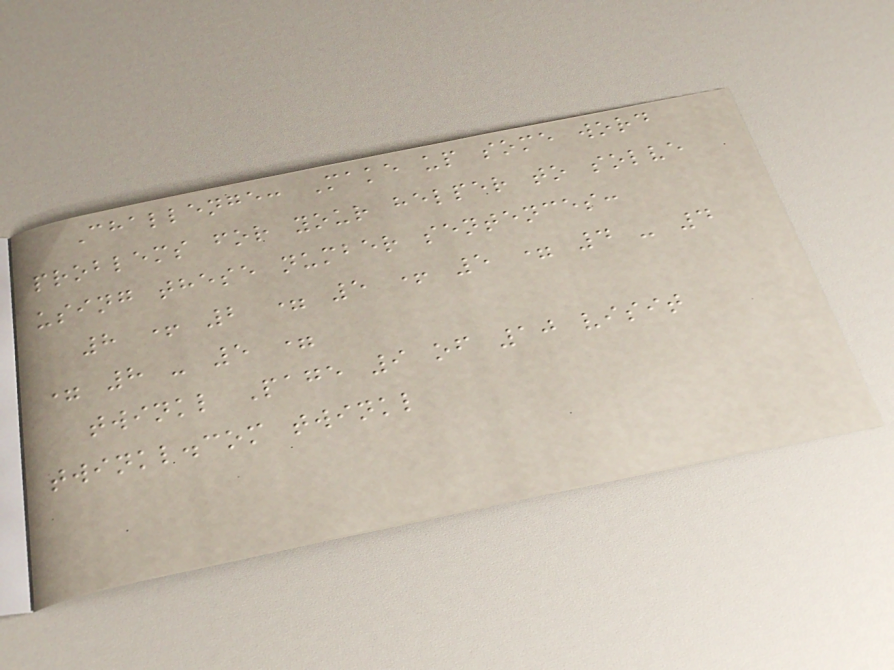Challenge: Make up some word
problems for your helper to solve
using these number sentences:
8 + 2 = 5 + 5 = 4 - 4
= 8 - 5 =
twinkl Page 9 of 10 visit
twinkl.com twinkl
